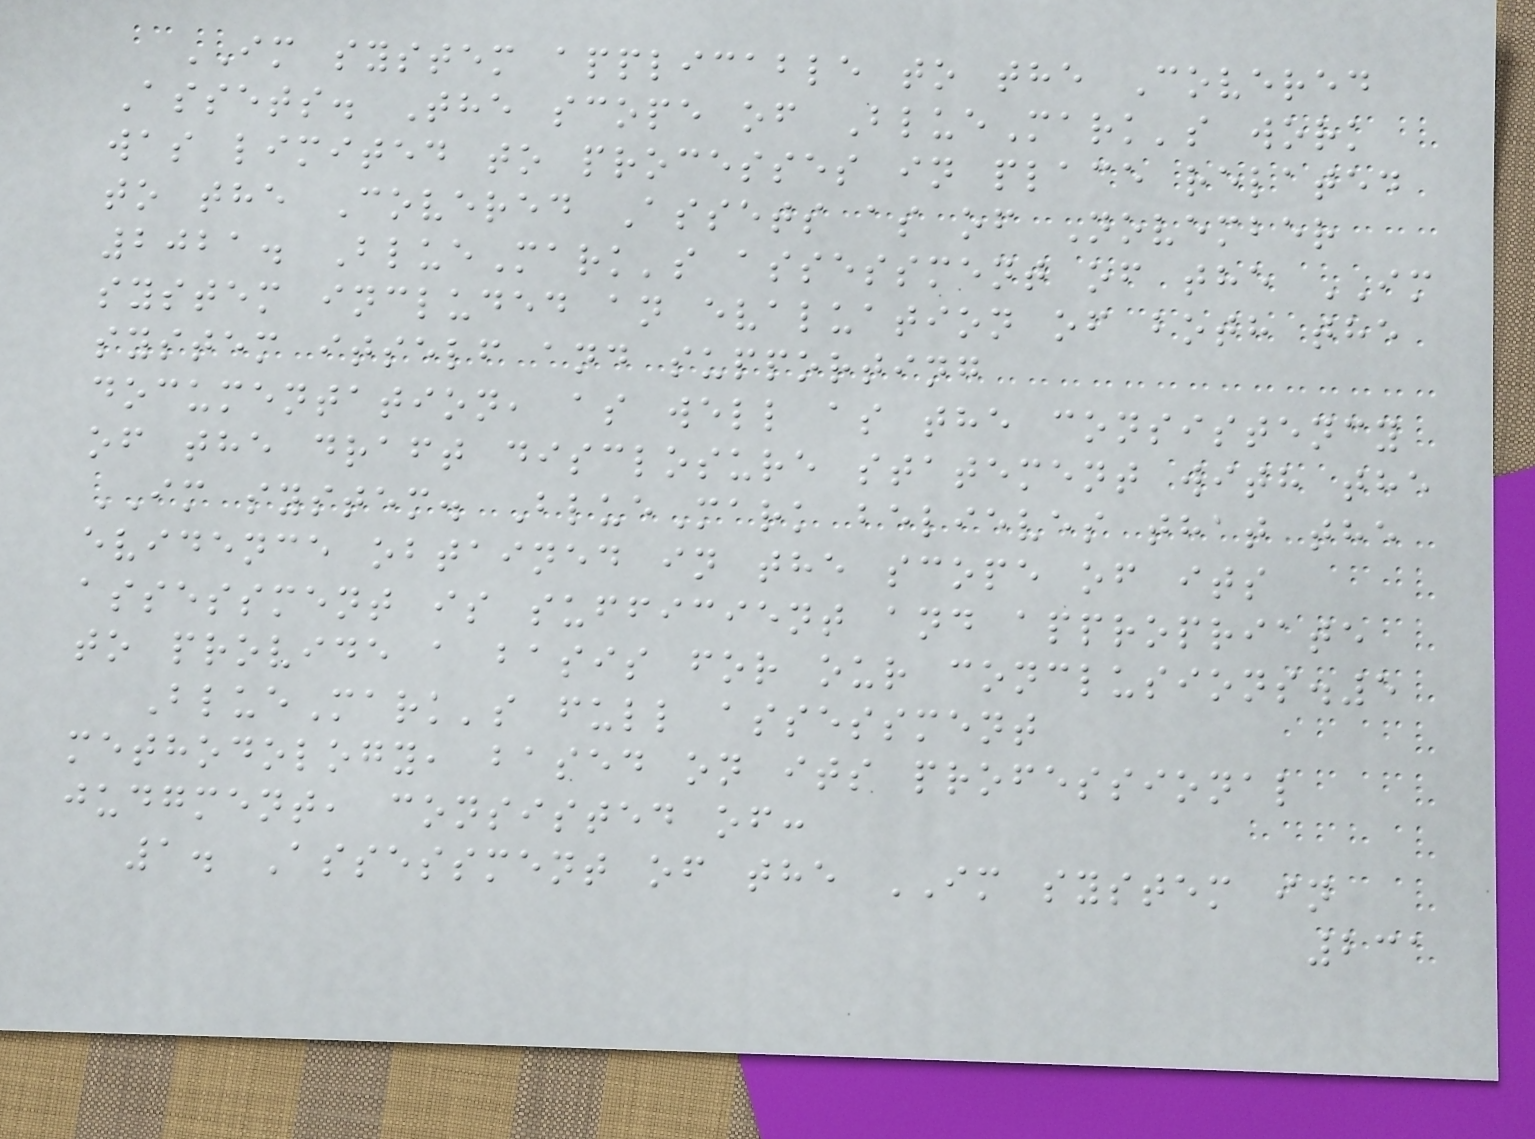IM system applicable to the Covered
Assets. The scope of BlueMark's work
was limited to processes in place related
to the Covered Assets as of November
2021. BlueMark's assessment of the IM
system included an evaluation of both the
system itself and supporting
documentation, as well as the consistency
of the draft disclosure statement with the
IM system. BlueMark believes that the
evidence obtained in the scope of its
assessment is sufficient and appropriate
to provide a basis for our conclusions.5
BlueMark's full assessment
methodology, based on its professional
judgment, consisted of:
1. Assessment of the IM system in
231
